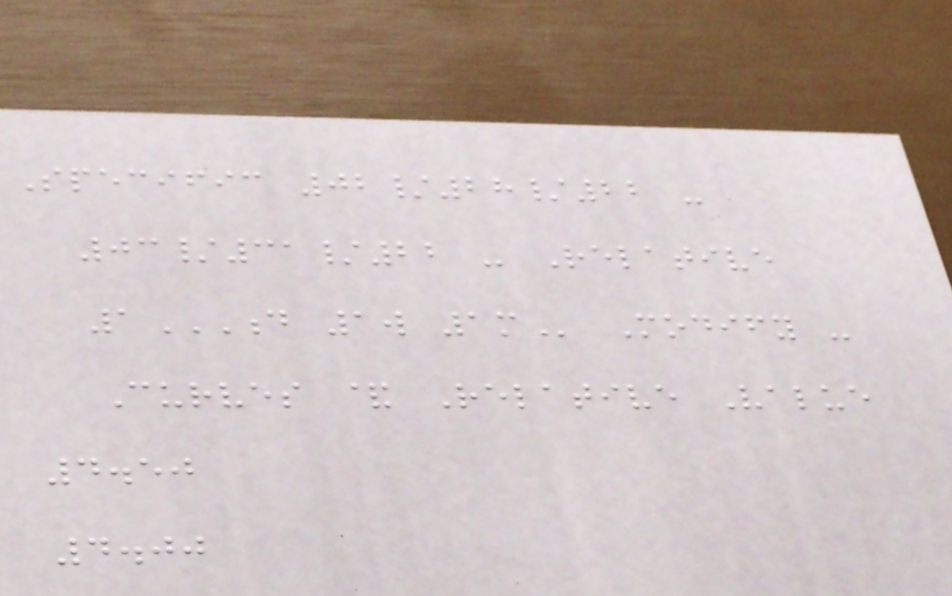Specific 02/28/22 -
03/31/22 - Relative
1D 1W 1M Modify -
Curves & Relative Value
4.50
4.00
